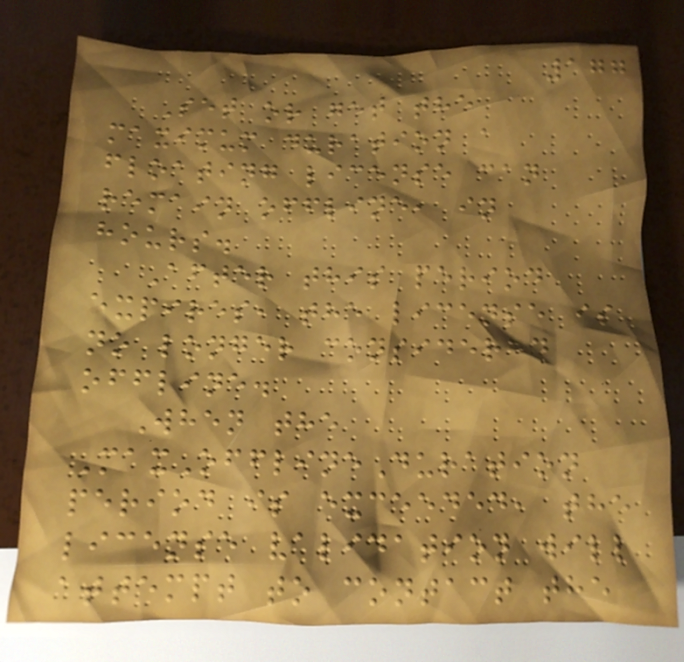177
Set or get the
maximum duration a
floating license can
remain offline, in
hours.
After this period
expires, the license is
no longer considered
offline.
When the
MaxOfflineDuration
period is exceeded, the
license validation will
attempt to contact the
